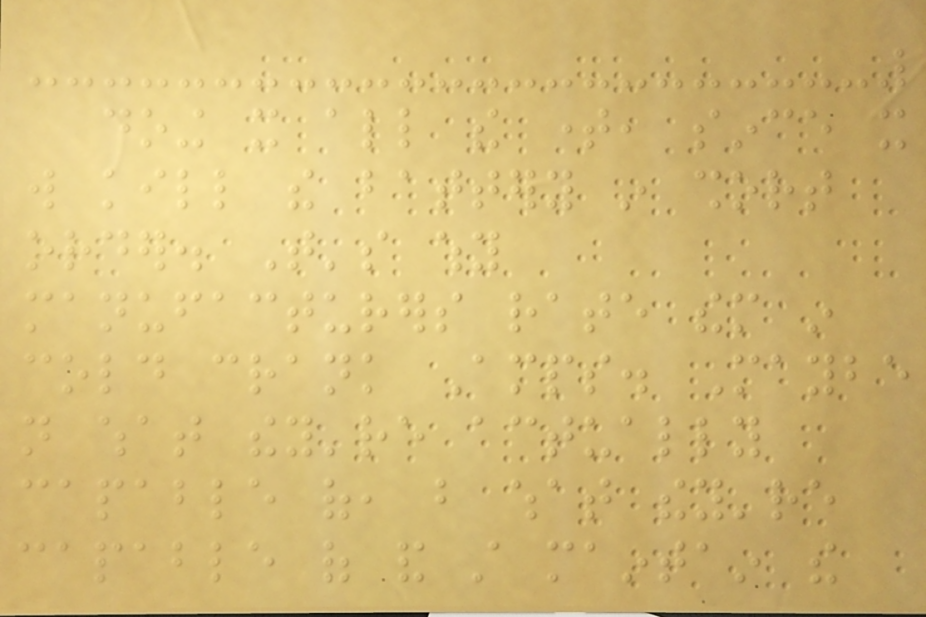doing it all the time, since it
will kill the battery in short
order. That's why
manufacturers rate them in
cold crank Amps. Maybe
not what they're actually
capable of, but what they're
capable of and still maintain the
